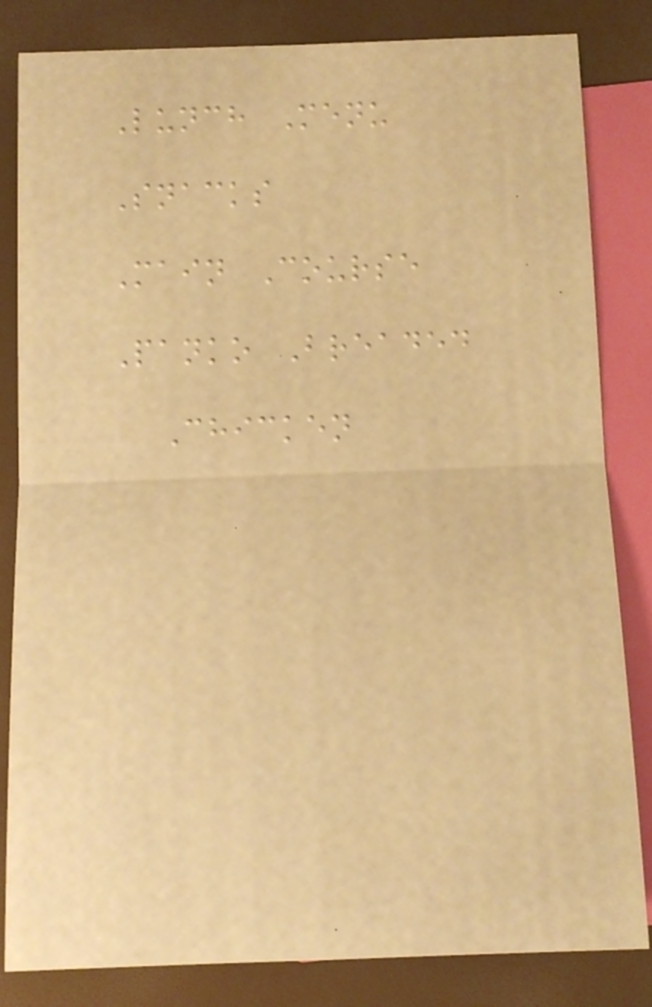Lunch Menu
Snacks
Main Course
Panko Breaded
Chicken
